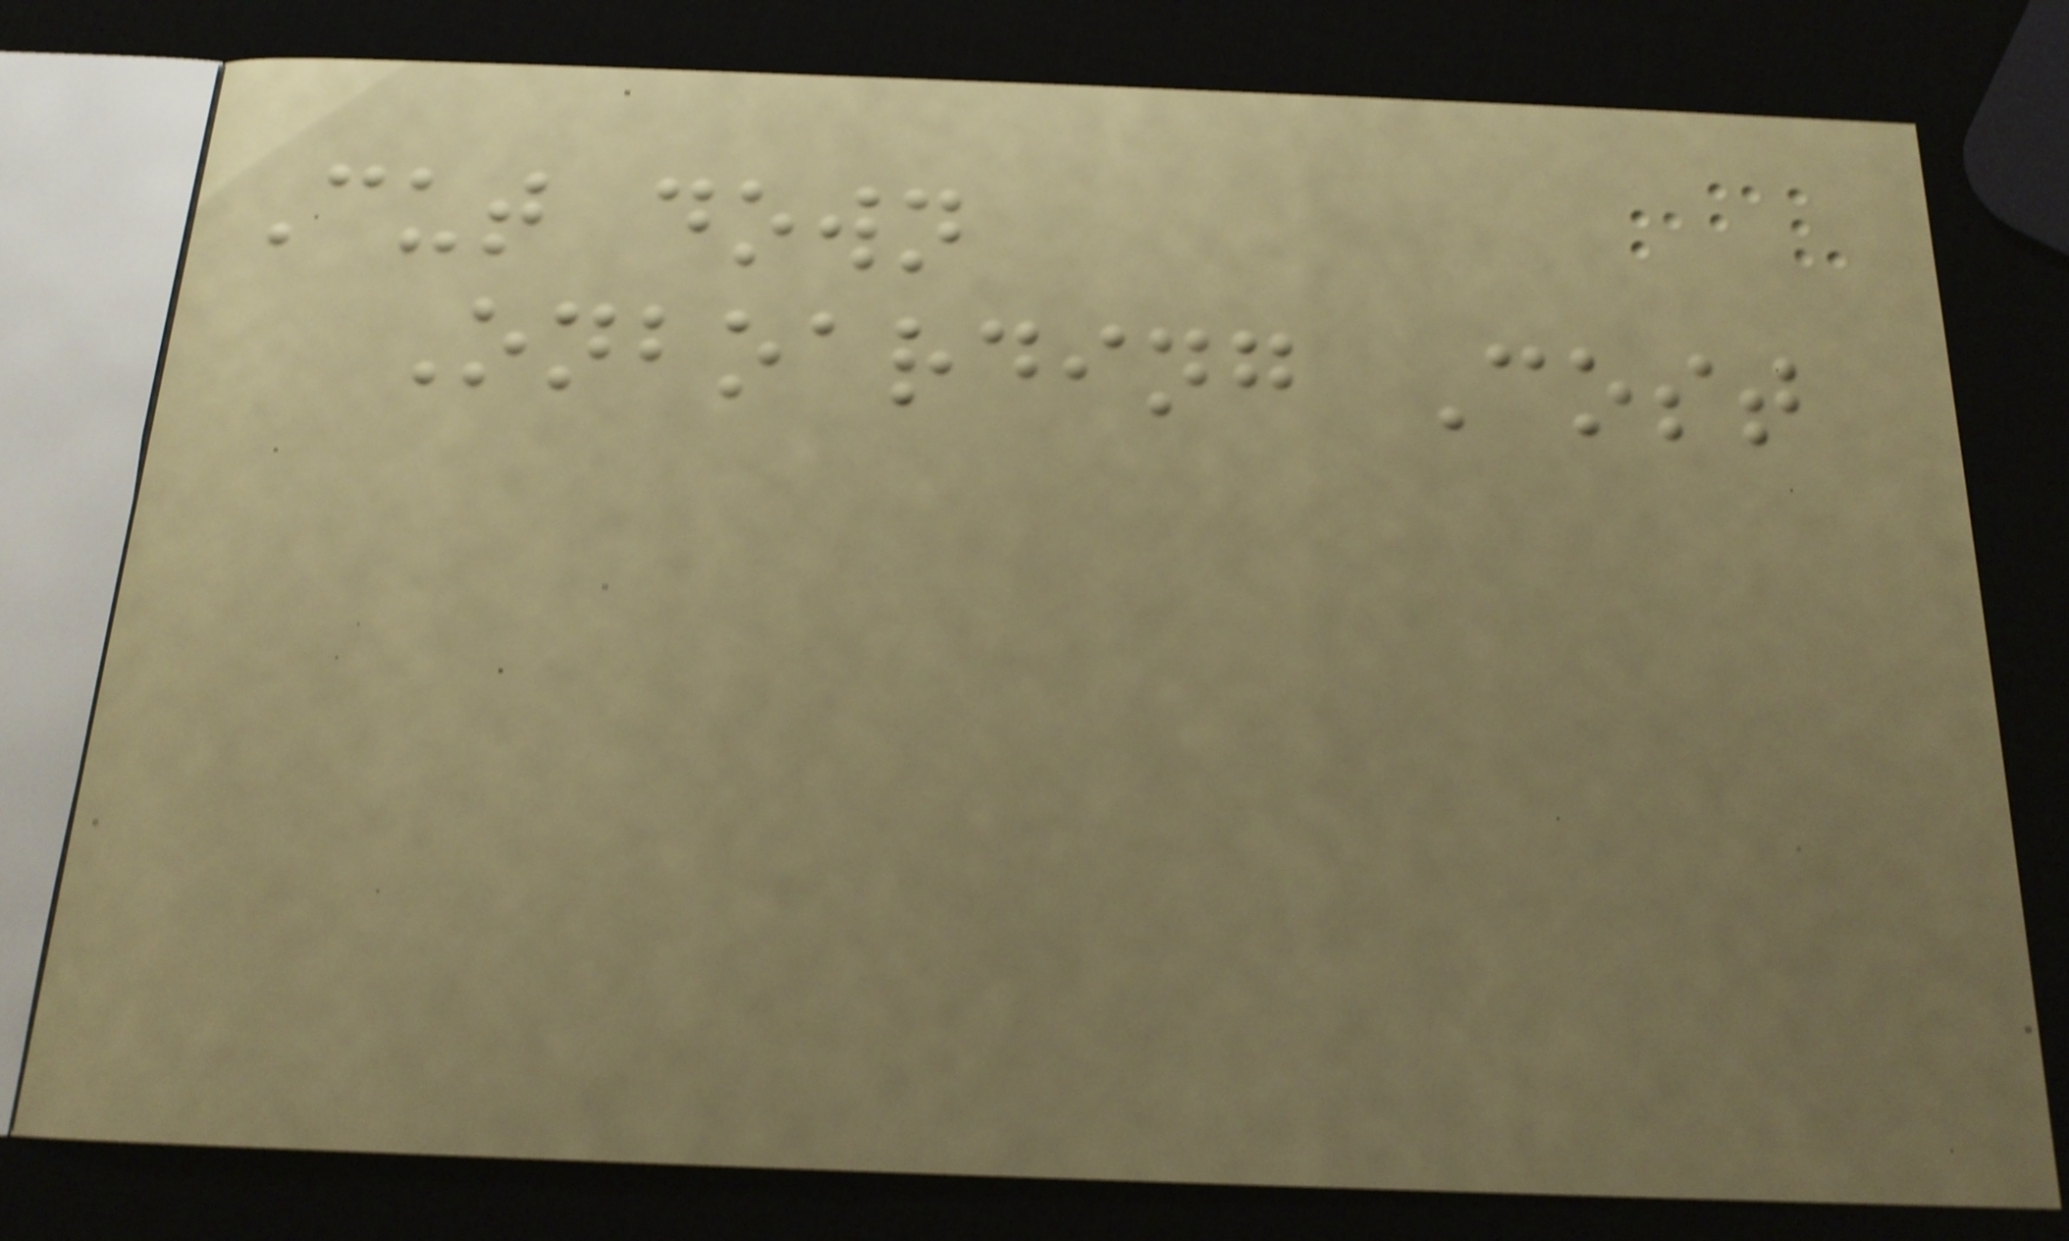Cut down
Onboarding Cost
